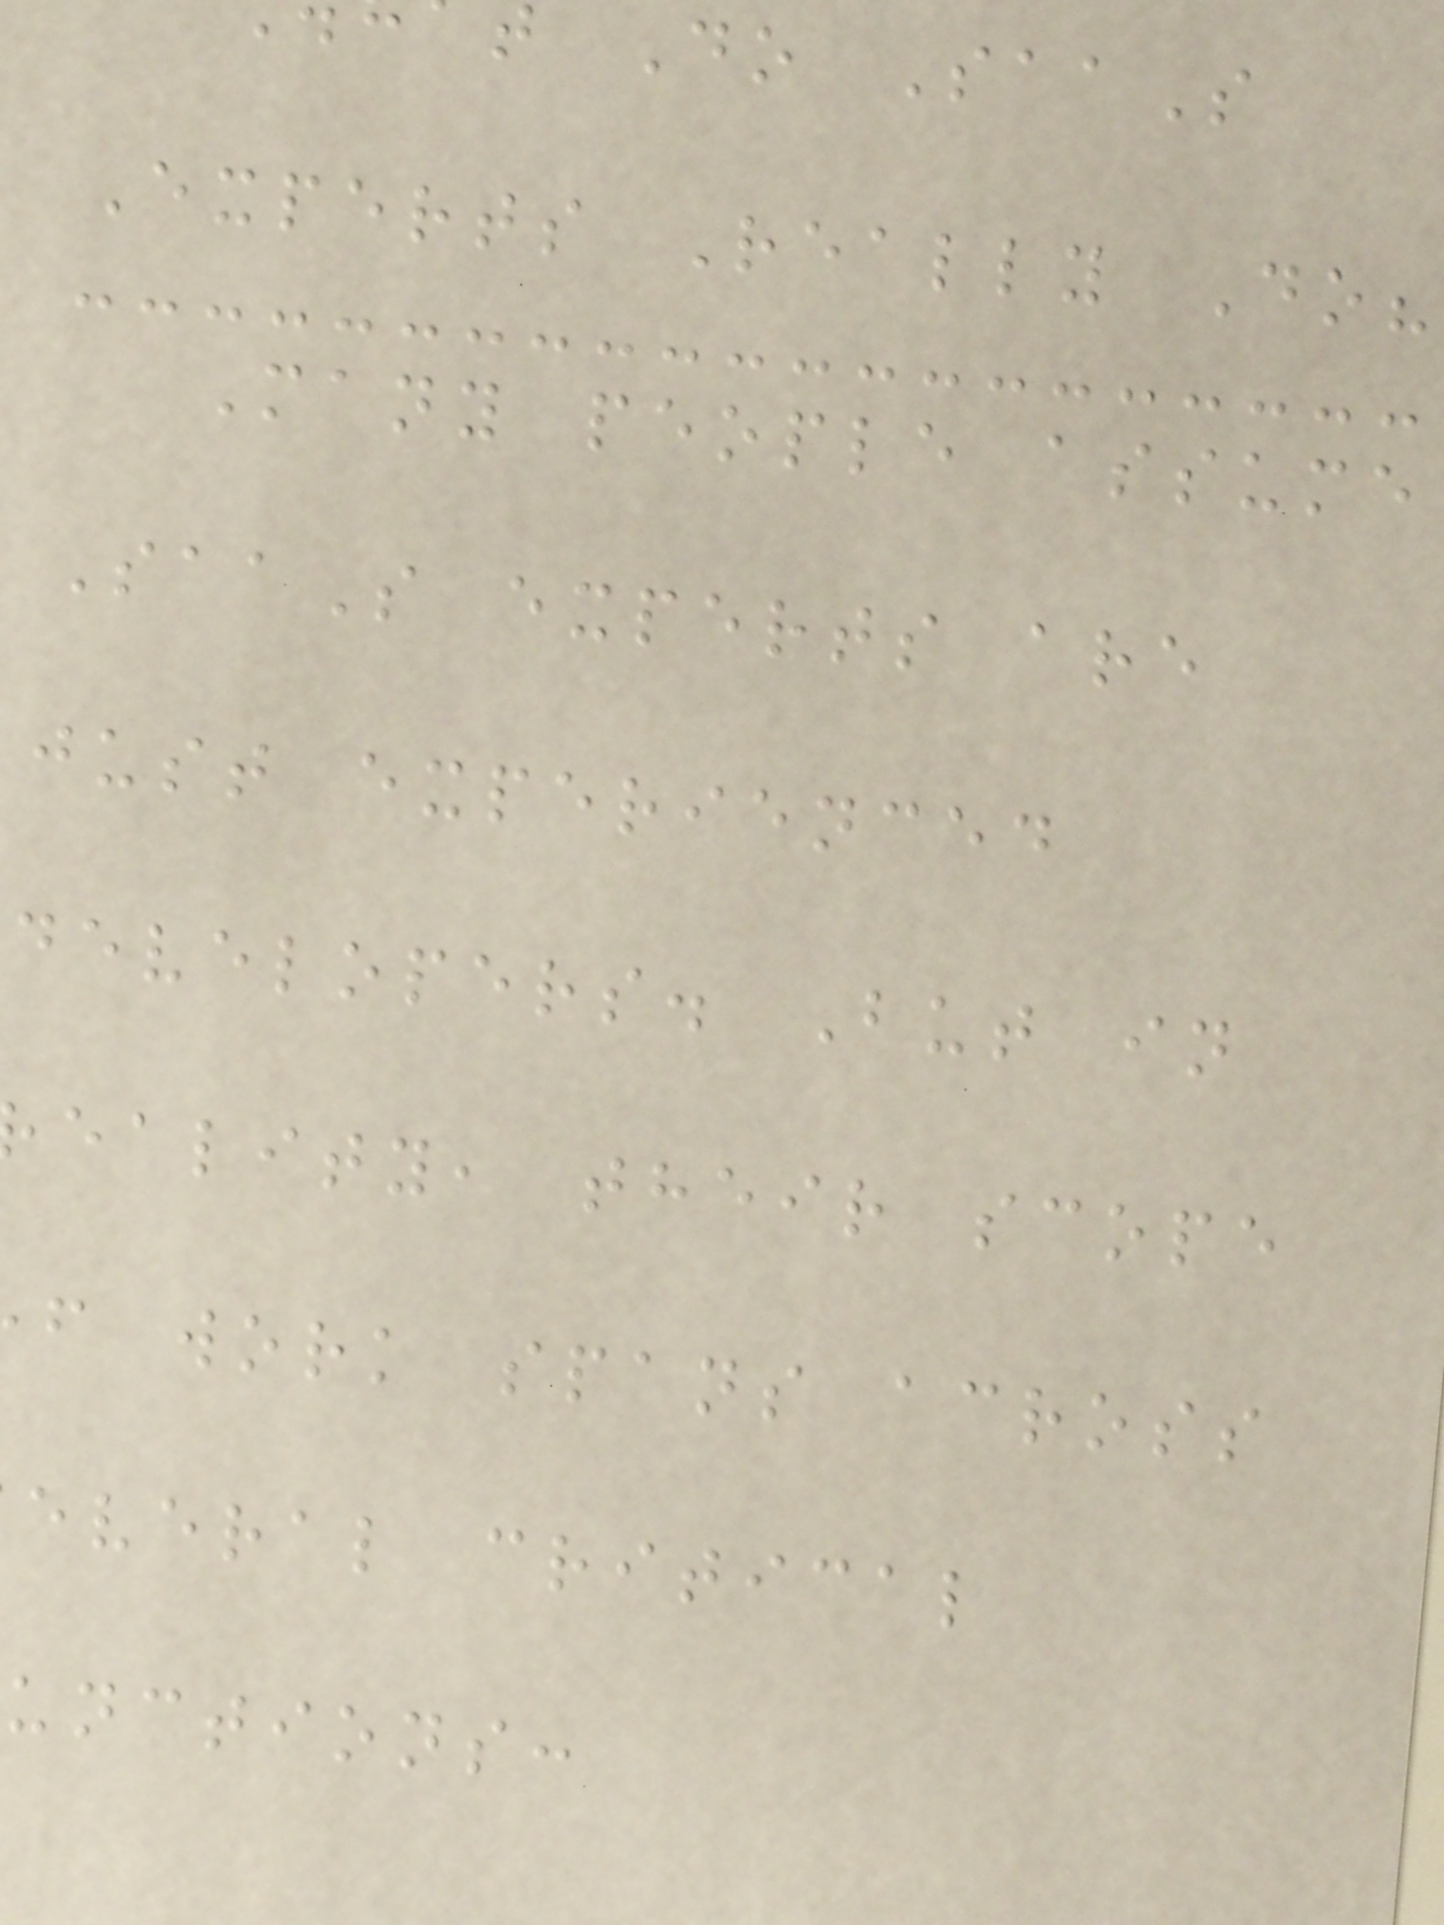Do SaaS
Experts Really Do?
Many people assume
SaaS experts are
just experienced
developers. But in
eality, their scope
f work spans across
everal critical
unctions:
